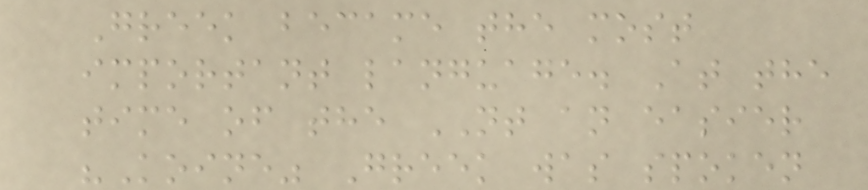Greek became the most
important language. At the
time of the NT an easier
"Koine" Greek was spoken
